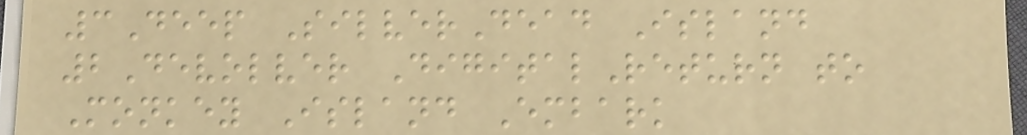3Deep SilverDead Island
2Devolver DigitalReturn to
Monkey Island Embark
